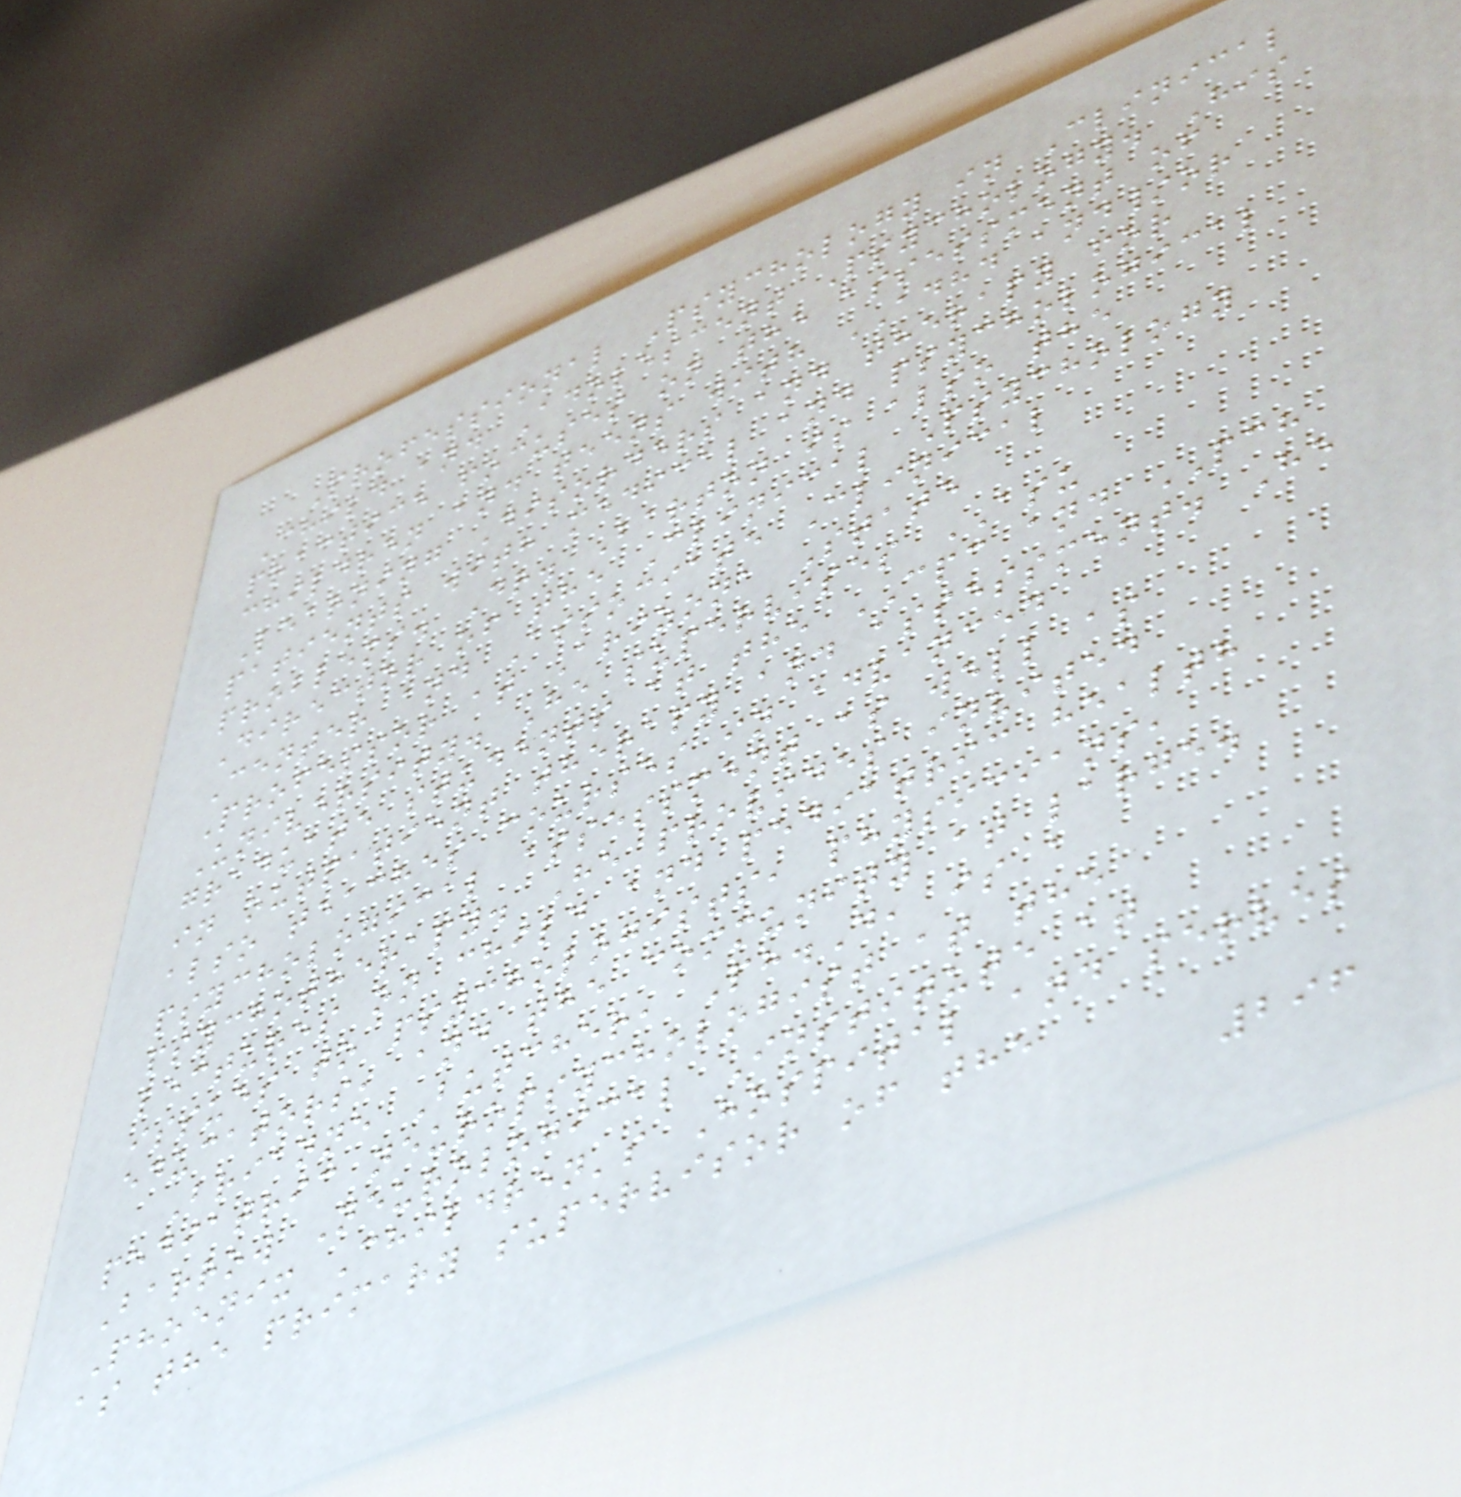Professional Psychology in Clinical
Child and Adolescent Psychology. His
practice focuses on the assessment of
children and teens with ADHD and/or
Learning Disorders and therapy for
patients with medical and psychological
problems. Dr. Barton is also the
Director of the Clinical Psychology
Center and Associate Clinical
Professor at Arizona State
University. He supervises ASU
graduate students at the CPC and PCH
in outpatient therapy and assessment. He
also teaches courses in advanced
psychological assessment as well as
psychotherapy. He provides invited
lectures on child and pediatric health
issues to psychologists, physicians,
educators, and the community at large.
Brianne Butcher, Ph.D, is a
pediatric neuropsychologist at the
Barrow Neurological Institute at
Phoenix Children's Hospital and serves
as the primary supervisor of the
296
